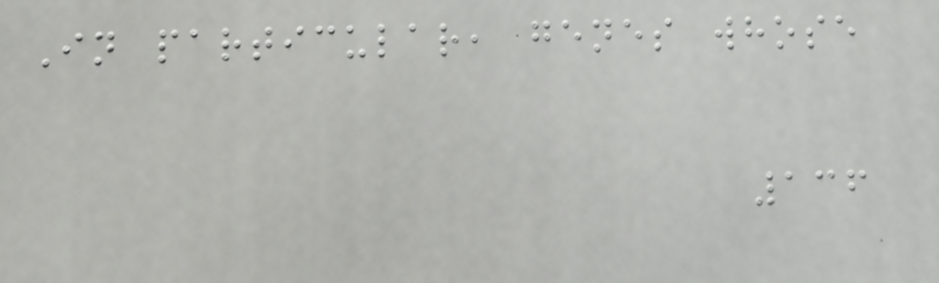In particular, genes whose
136
